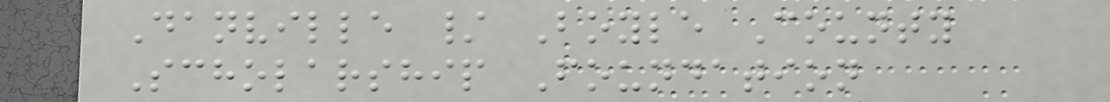Danville / Boyle County
Scholarship Foundation
